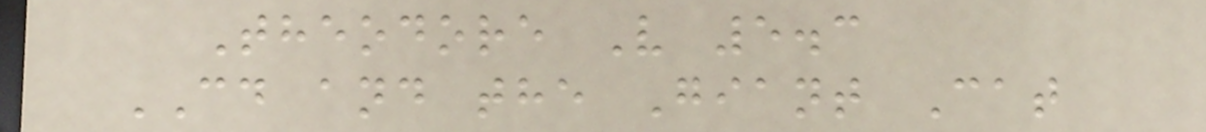Theodore V 5.3
CD and the Giant Cat
